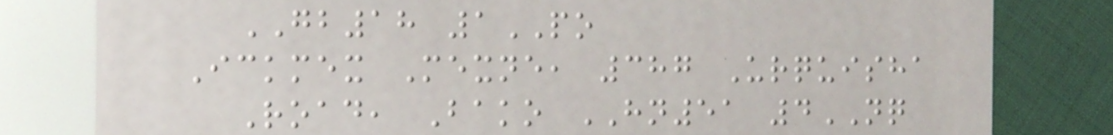GB18 1PO
Ickmex Mexne, 387 Urquisha
Road, Bako HN51 4NQ
